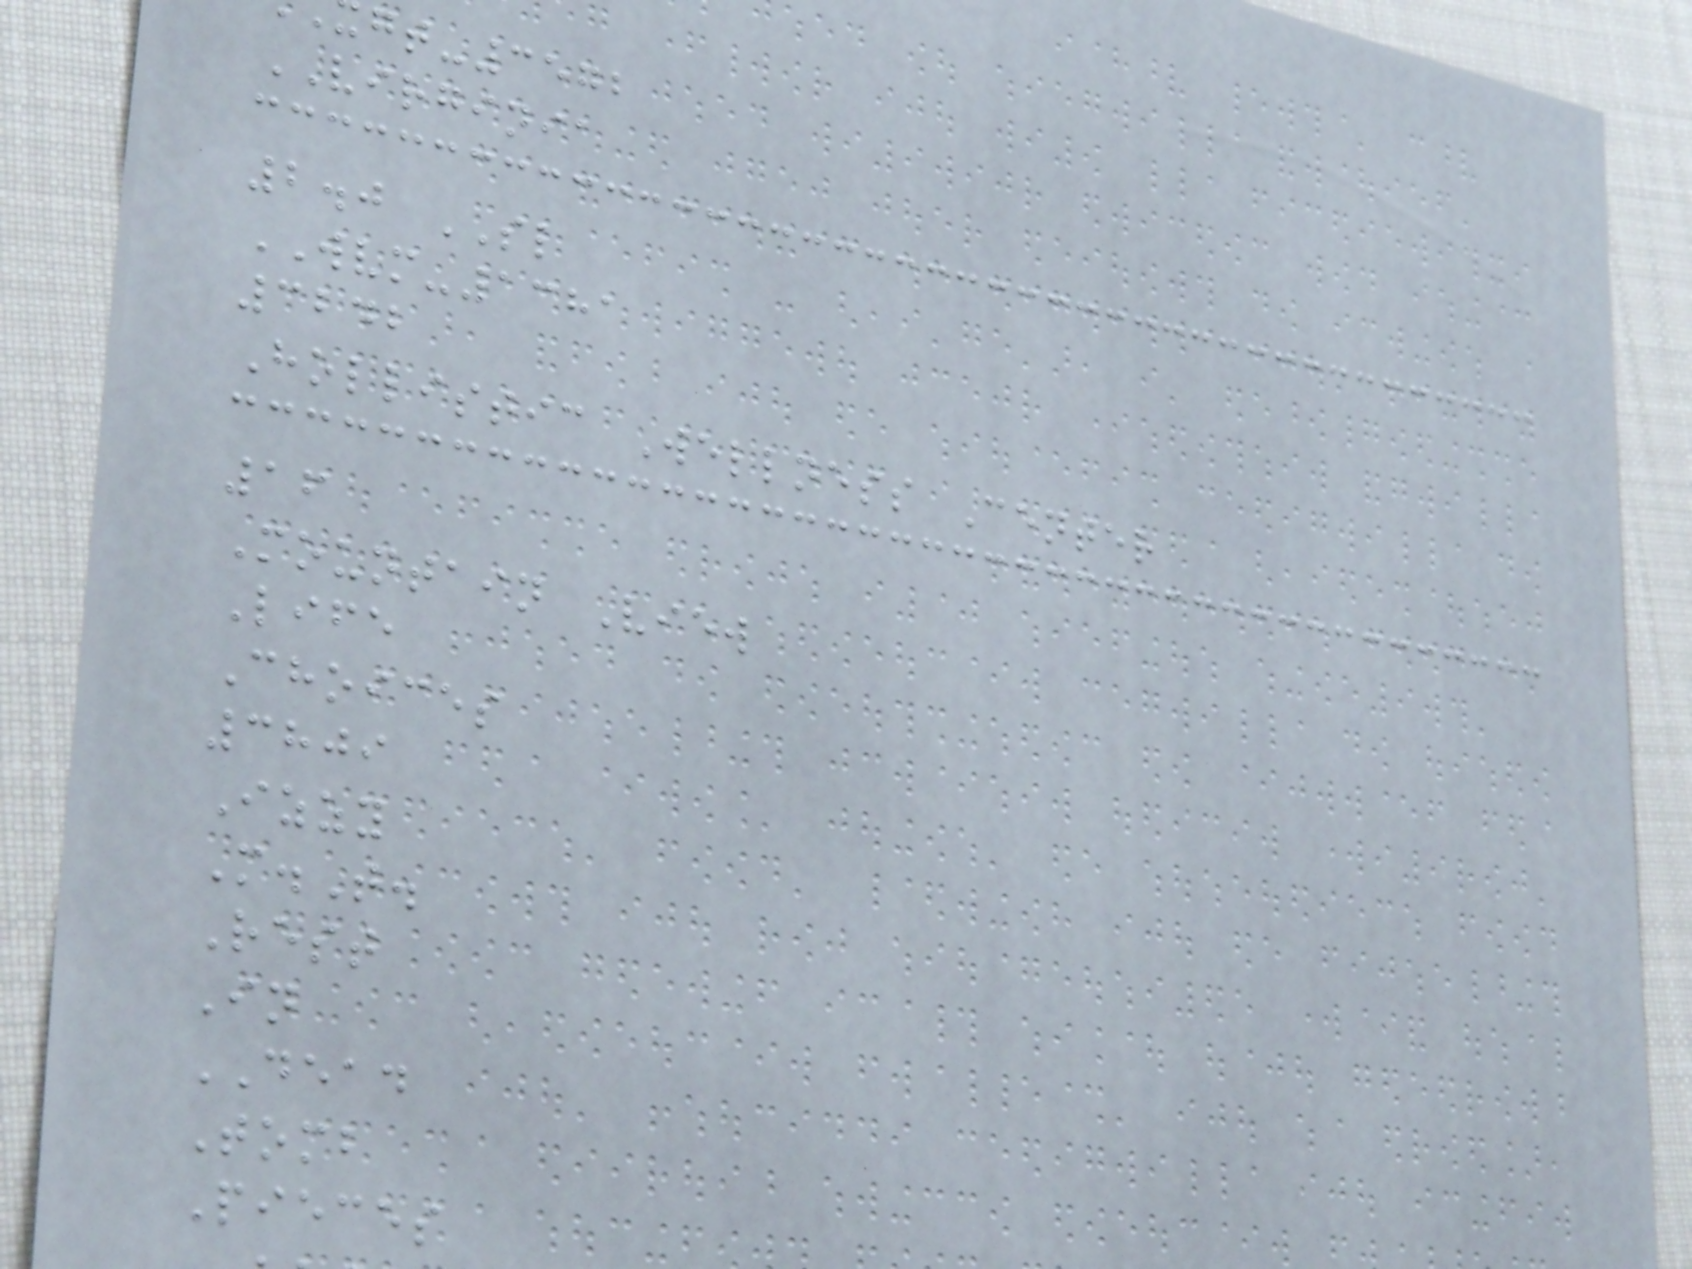gt-3572
VIRGINIA
2.0 SL
WVM-1381
3242
Hollistic Wellness Center
16
Mountain View
Life
Choices
3809
Izzy
M.T.
Rest
In
DEAD
Tomb
Pieces
